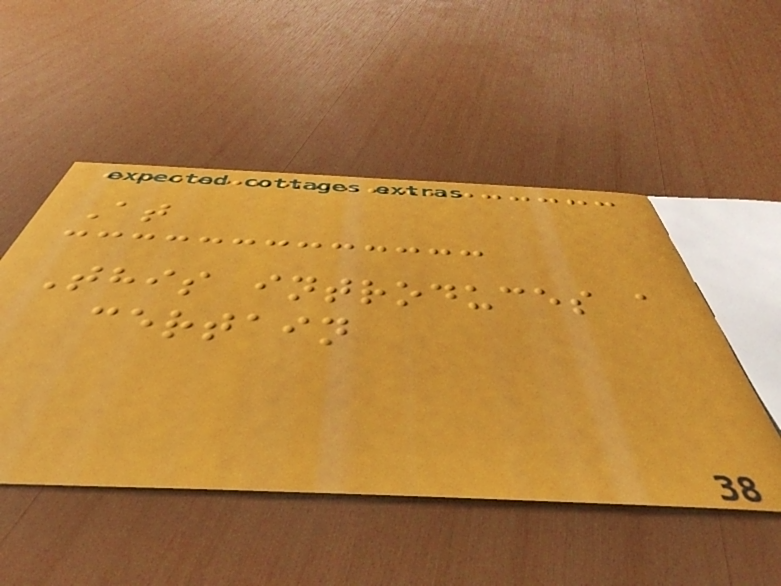At
This introduces a
certain
